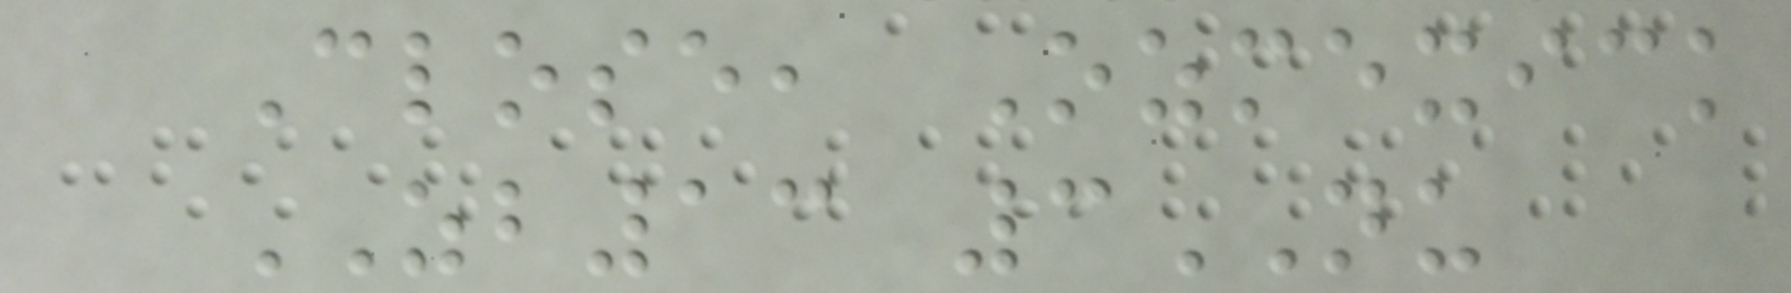Close, Ozmexick
ZB13 3NU
